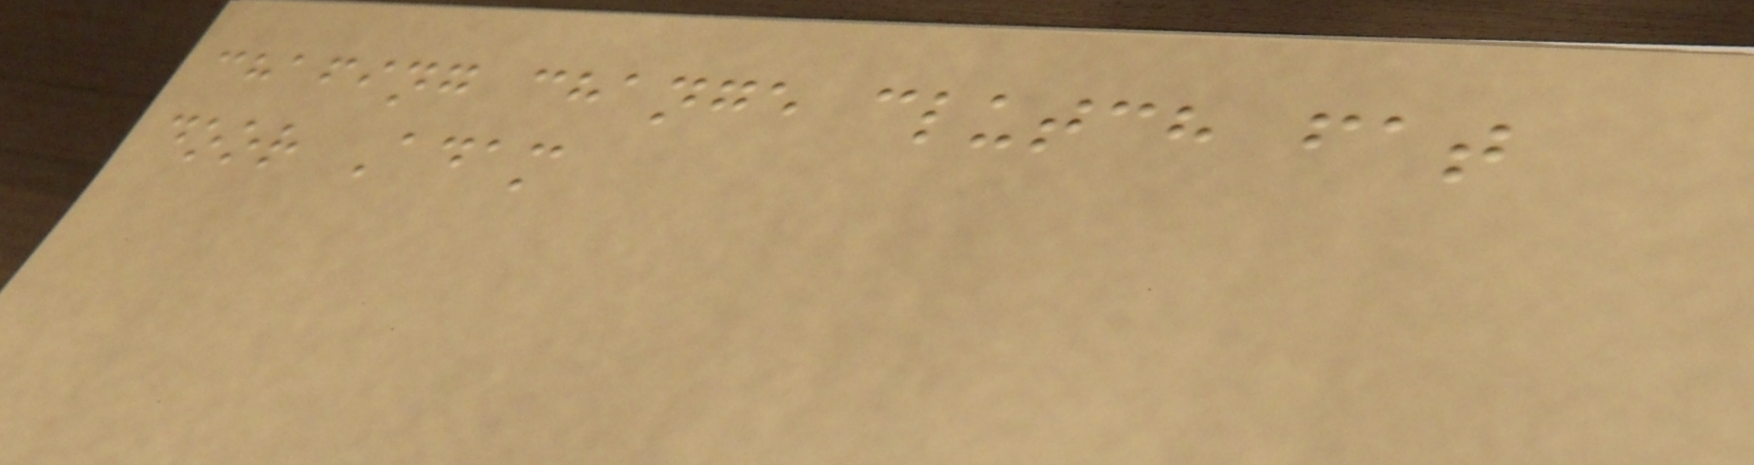chafing change clutch fat
door Adam
